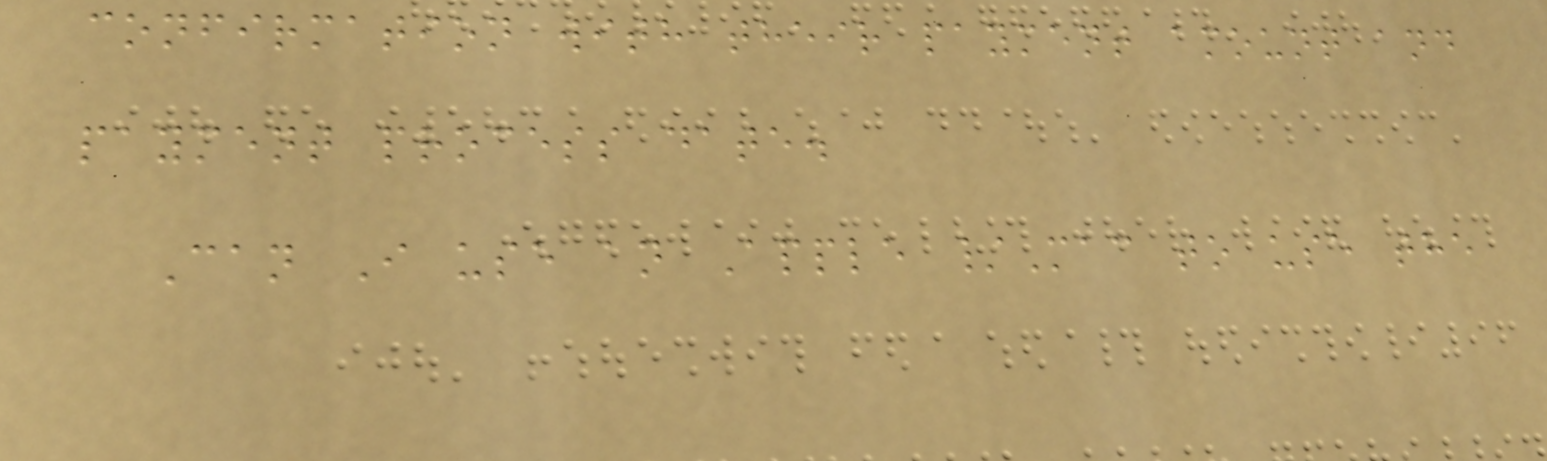confirmation with their payment amount and
payment process date.
Can I use an Apple /Mac to use the
